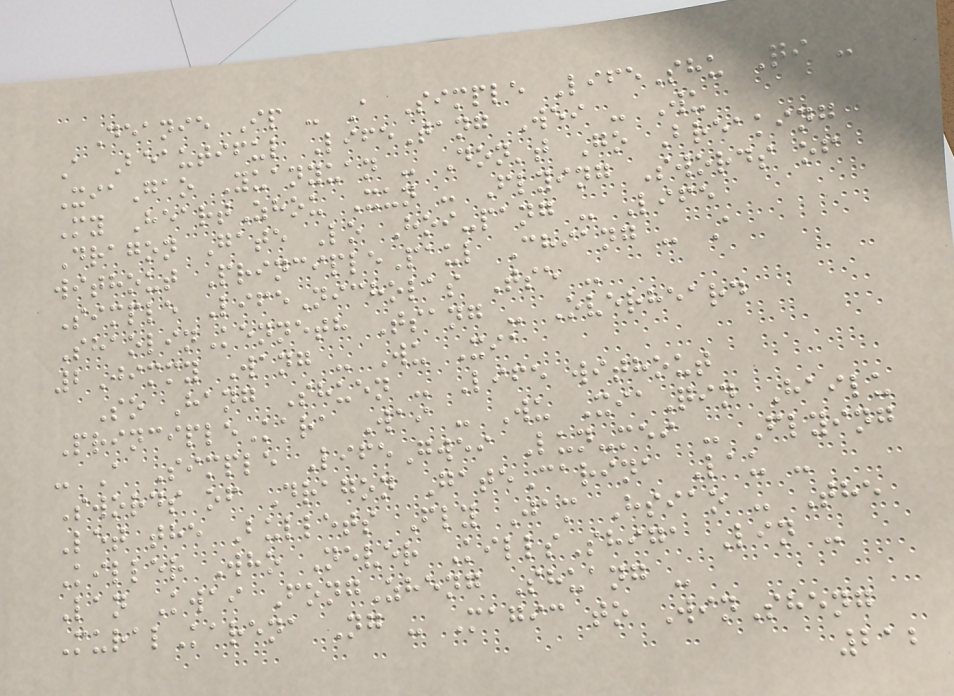Deanie Ip - A Simple LifeShu Qi -
A Beautiful LifeTang Wei - Wu
XiaGao Yuanyuan - Don't Go Breaking
My HeartZhou Xun - Flying Swords of
Dragon Gate Lo Hoi-pang - Life
without PrinciplePaul Chiang - A
Simple LifeNicholas Tse -
ShaolinKenneth Tsang - Overheard
2Jimmy Wang - Wu Xia
So Hang Shuen - Life without
PrincipleKara Wai - Wu XiaQin Hailu
- A Simple LifeGwei Lun-mei - Flying
Swords of Dragon GateCarina Lau -
Let the Bullets Fly Jam Hsiao - The
Killer Who Never KillsShiga Lin -
Lan Kwai FongZheng Shuang -
MuralKarena Ng - Magic to WinSheng
212
